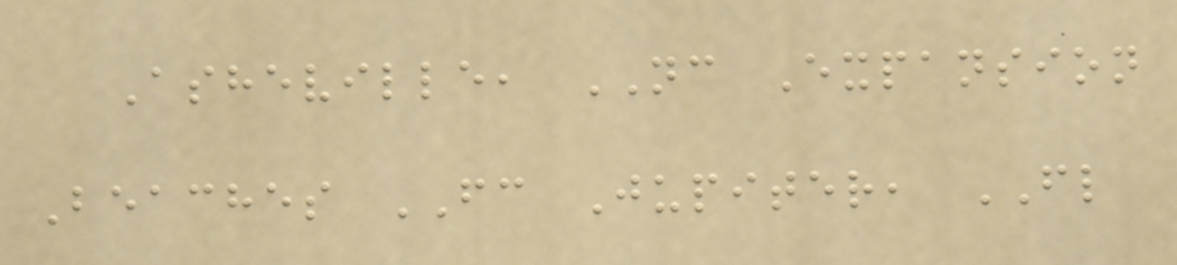Asheville, NC Expansion
Beaches FC Jupiter, FL
